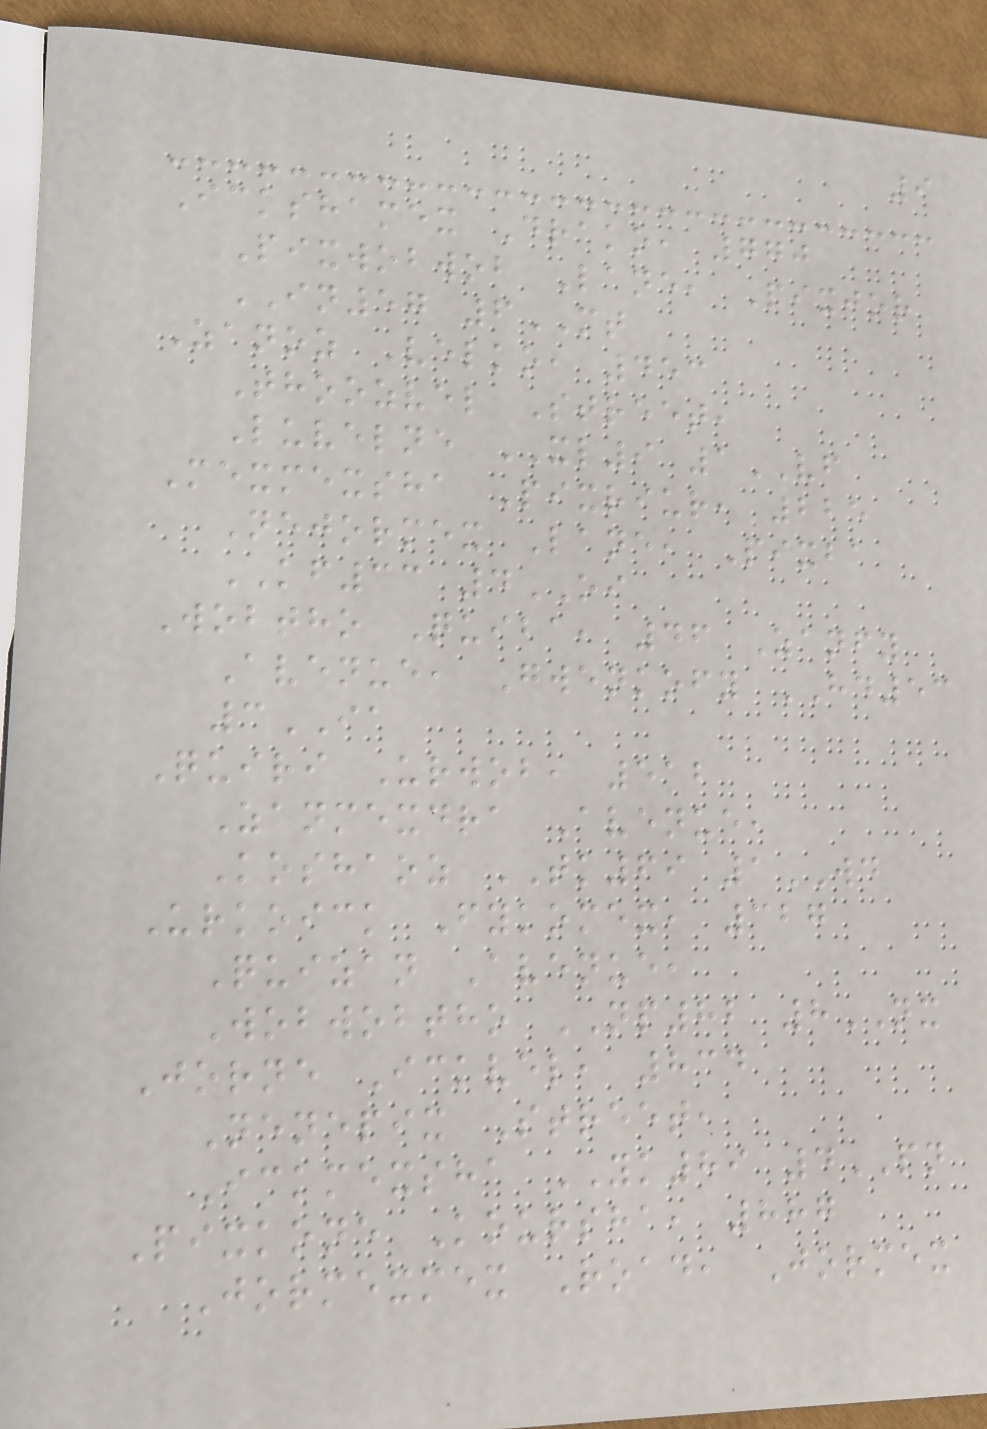9
Ickshamex Drako, 770
Pixwobwob Lane, Pixjor
IN57 6MT
Zanoz Velko, 453
Thoozvel Street,
Luvelne XL9 1VF
Mexmexsha Pixriur, 225
Nejormex Lane, Pixba
KF33 4OI
Wobtho Quiba, 46 Zanfy
Avenue, Gwenkofy HD53
3IA
Quiri Urwob, 512
Zanmexdra Avenue,
Koshaoz TK69 1WD
Urkoick Fykomex, 327
Quizan Avenue,
Wobwobtho NP82 8NX
Jorne Ickvel, 834
Nenepix Street,
Ickmexsha YK89 4PN
Pixkone Koursha, 887
Jormexmex Road, Jormex
